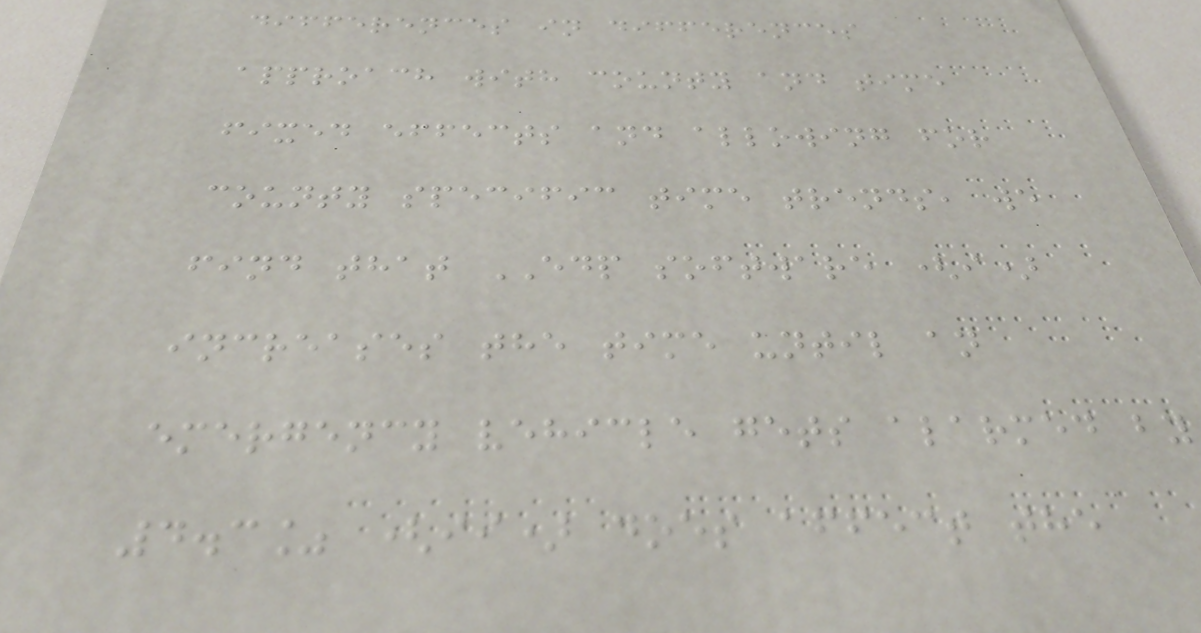differences in differences
approach with county and time
fixed effects and allowing for
county specific time trends, we
find that EDP software (i)
increases the time until an
emergency vehicle gets alarmed by
4.3% (ii) does affect the
